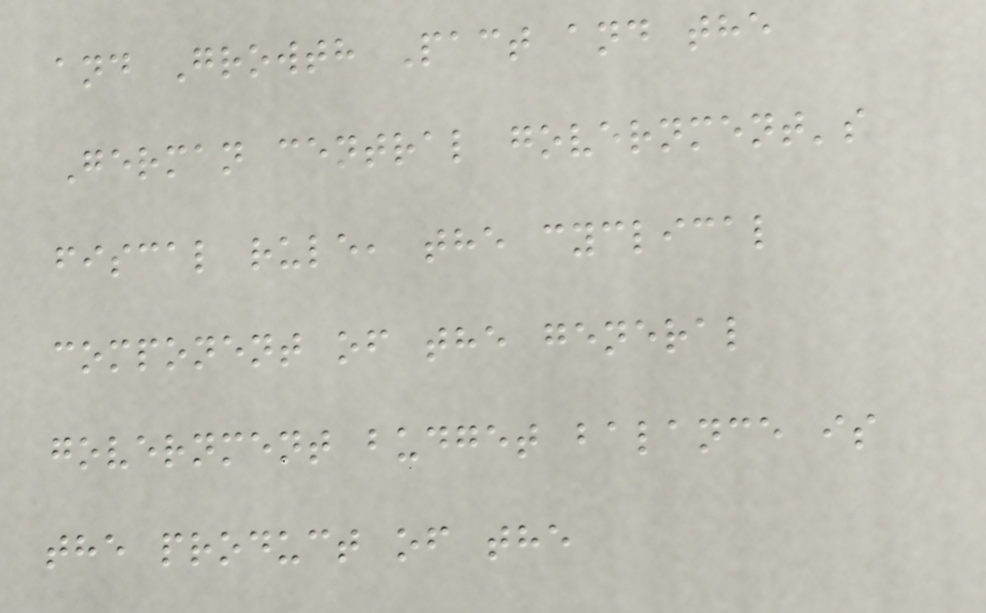and Growth Pact and the
German central government's
fiscal rule, the cyclical
component of the general
government budget balance is
the product of the
